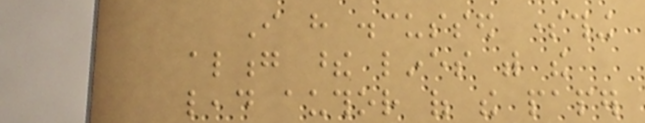I have discussed something
along these lines with the
lead author of the paper
